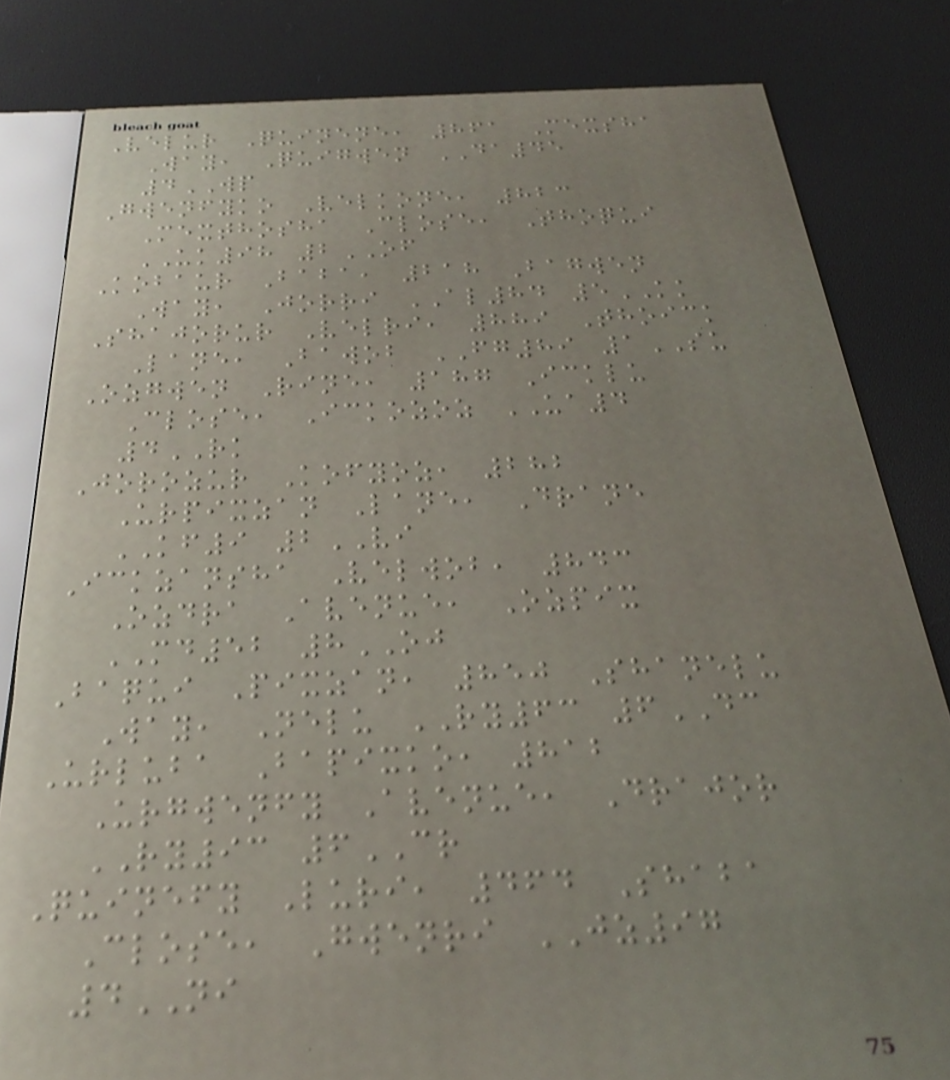Velur Quinene, 861 Mexsha
Way, Quigwen DA45
4WP
Gwenfyko Velkone, 823
Mexthosha Close, Thoqui
UK98 2OF
Kobaur Baba, 218 Bagwen
Way, Jorri AL84 5KK
Shajorur Velri, 889 Thoick
Lane, Bawob FG89 1SU
Ozgwen Rine, 187 Icklu
Close, Ickozoz UA4
4RK
Jorozur Kofyoz, 282
Urpixzan Lane, Drane
KF9 2VI
Ickzansha Velwob, 843
Ozdra Avenue, Ozpix
MD52 8OJ
Baqui Pixzan, 850 Shanelu
Way, Nelu RY63 6DC
Urluba Bapixko, 812
Urgwenfy Avenue, Drajor
RY93 6CR
Quinefy Luri, 464 Shaba
Close, Gwenri JZ97
4NI
